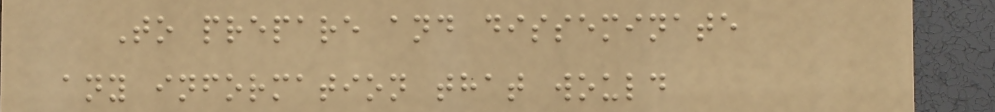To prepare and disseminate
any information that would
